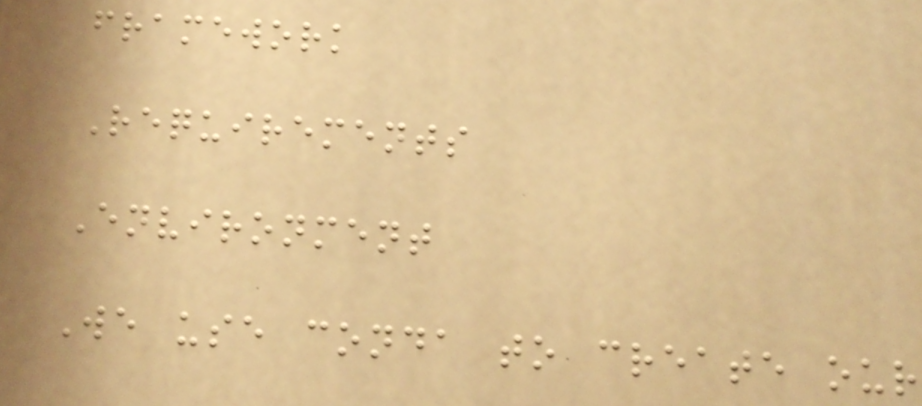framework
Requirements
Environment
We use conda to create our
